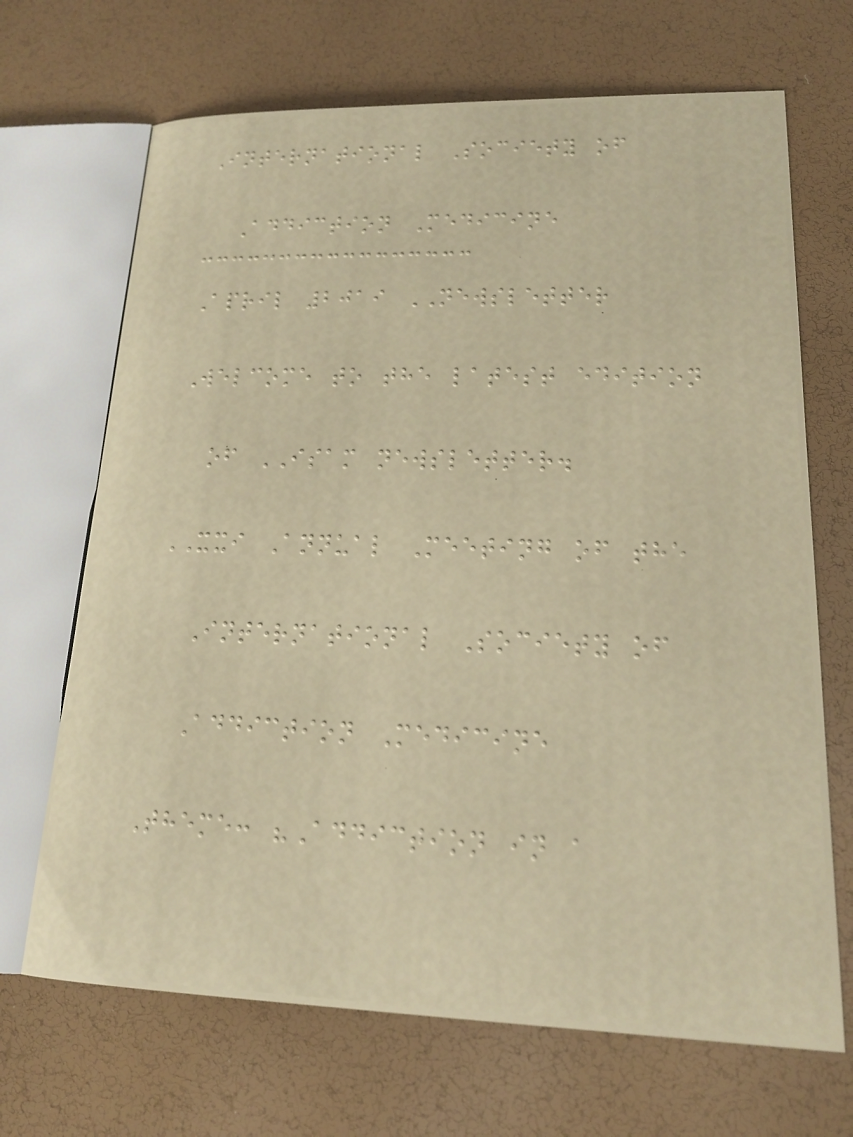International Society of
Addiction Medicine
April 2019 NEWSLETTER
Welcome to the latest edition
of ISAM newsletter.
XXI Annual Meeting of the
International Society of
Addiction Medicine
Theme: "Addiction in a
